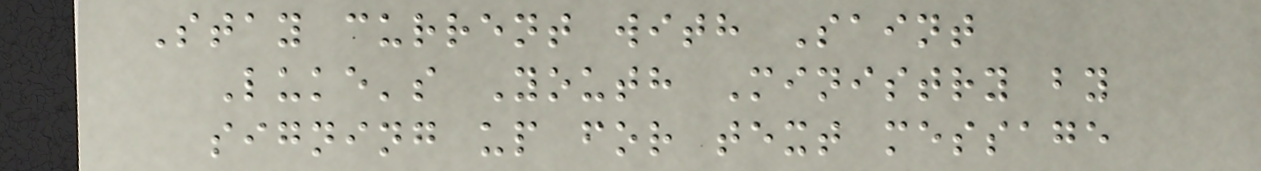Stay current with Saint
Luke's Youth Ministry by
signing up for text message
